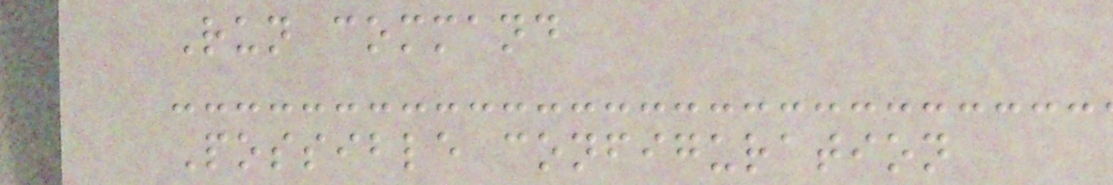Run command
Possible configuration
